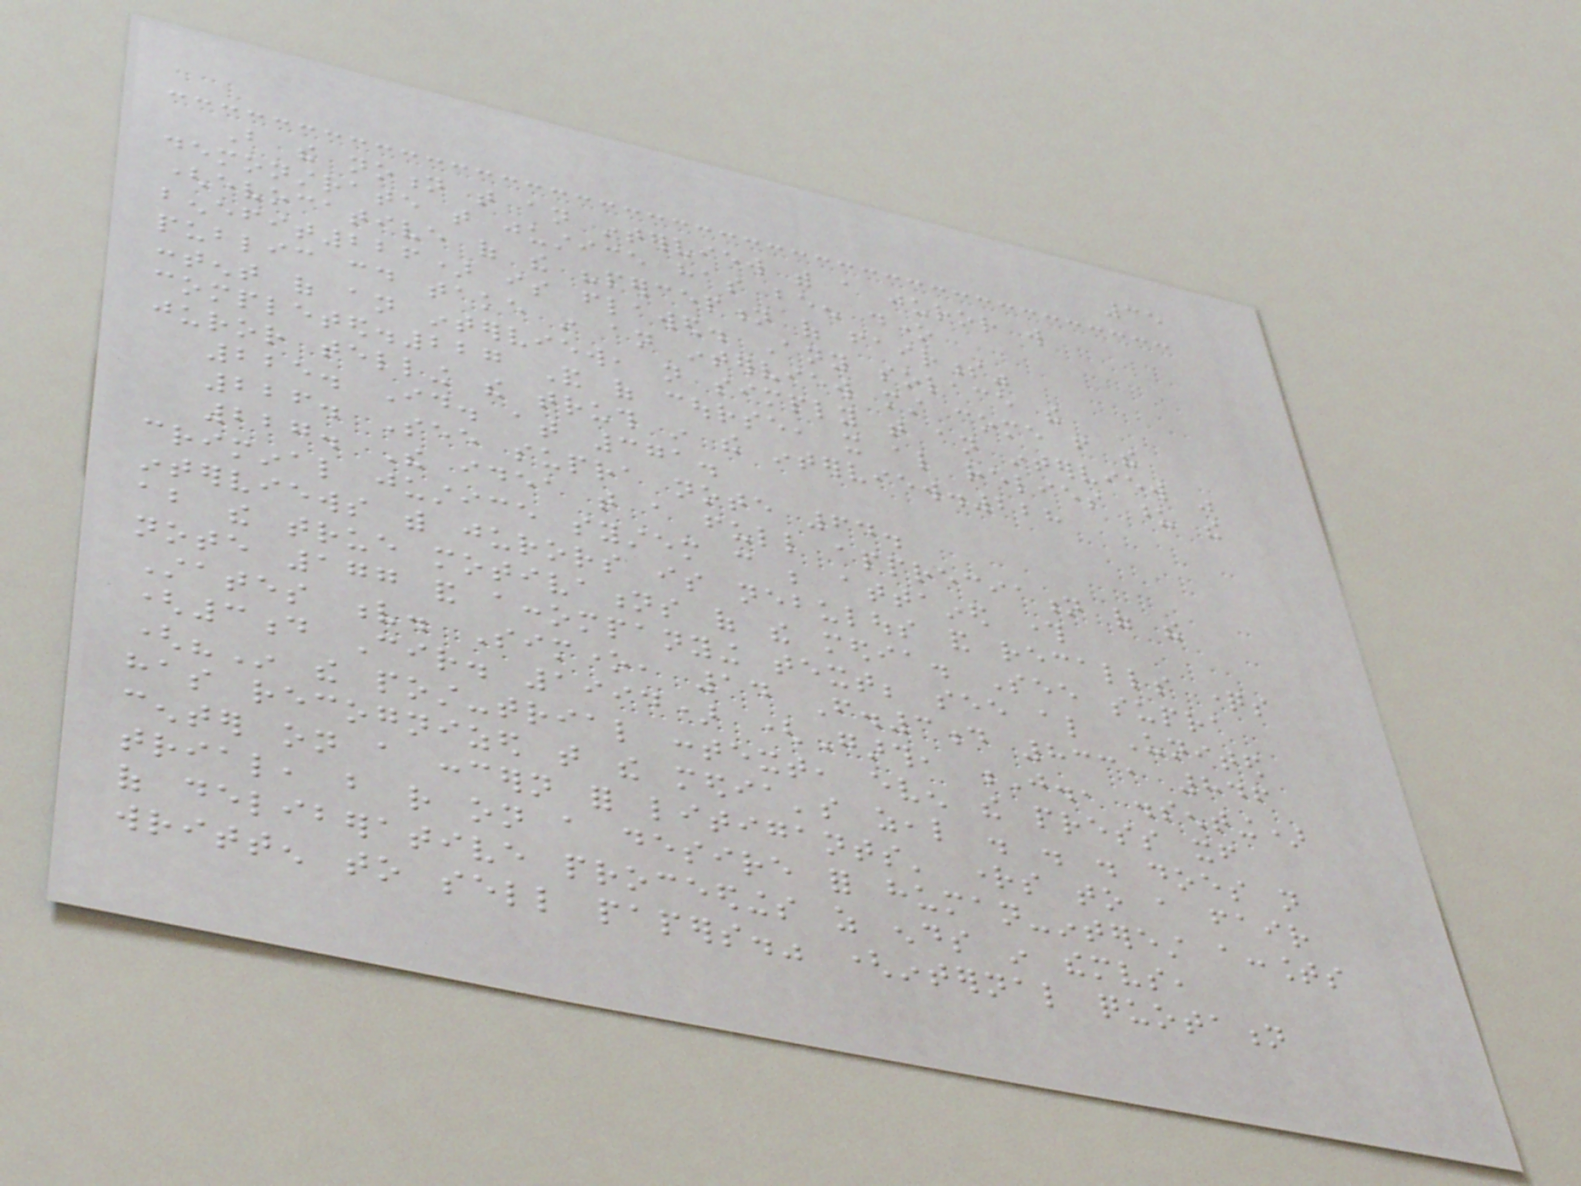35
But the notion that an interview with a juror will
demonstrate that justice has been done
(evocative of the "perception of fairness"
benefit226) is flawed. Any solace the
public could take in an interview must come from the
content of an interview, not simply that an interview was
completed.227 And of course, it also relies upon the
juror telling the truth in the interview.228
225. Id. at 371.
226. See supra note 64.
227. The idea that a full appreciation of the
criminal justice system can be attained through
interviews with jurors is nebulous and recalls questions
about the true motivations of the media. See supra
note 177 and accompanying text; see also United
States v. Simone, 14 F.3d 833, 846
(3d Cir. 1994) (Garth, J., dissenting)
("In the post-trial context, even the press itself
has recognized that the media's zeal . . . does not
center on a concern for litigants' rights to a fair
trial, but rather on a desire for human-interest accounts
of deliberative proceedings as ends in themselves,
written to sell papers." (internal quotation
